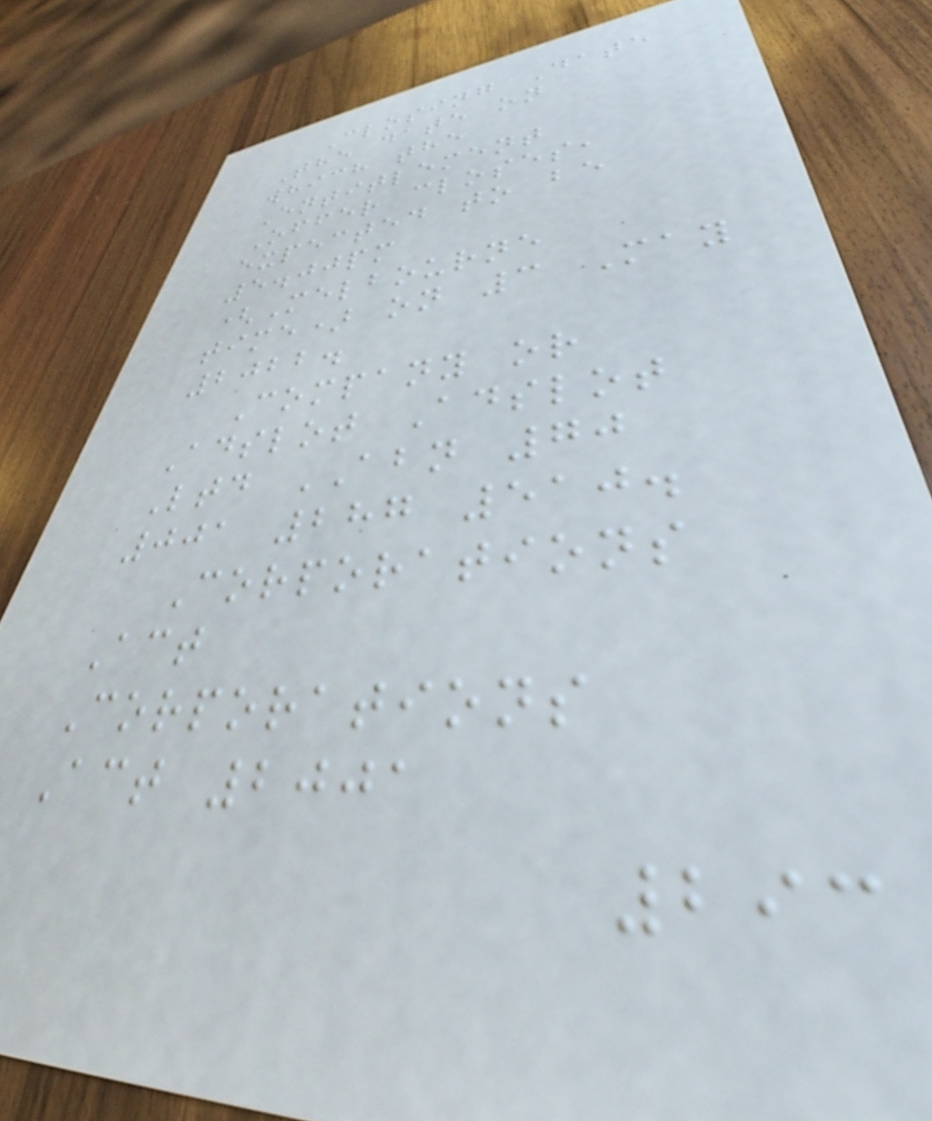Closing Date
The date on
which the
Entitlement
Offer closes,
expected to be
5.00pm
(Melbourne
time) on 3 May
2022.
Company or
Adslot Adslot
Ltd ABN 70
001 287 510.
Corporations
Act
Corporations
Act 2001
293
